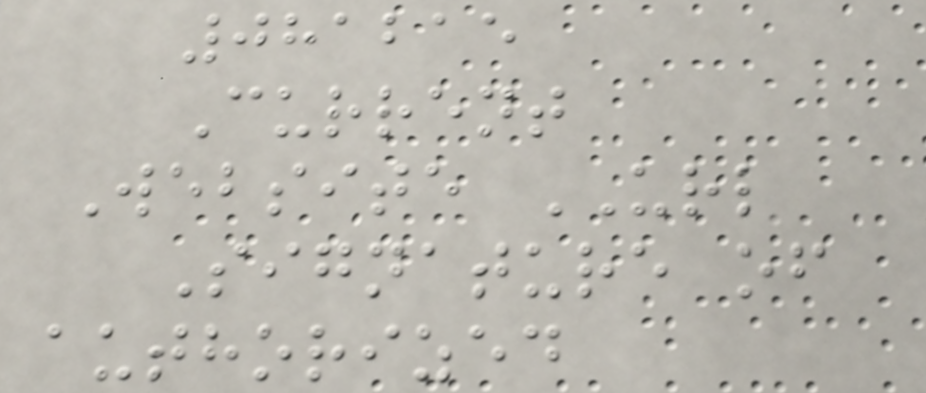081215
Current
Website URL
Signature of
authorized
